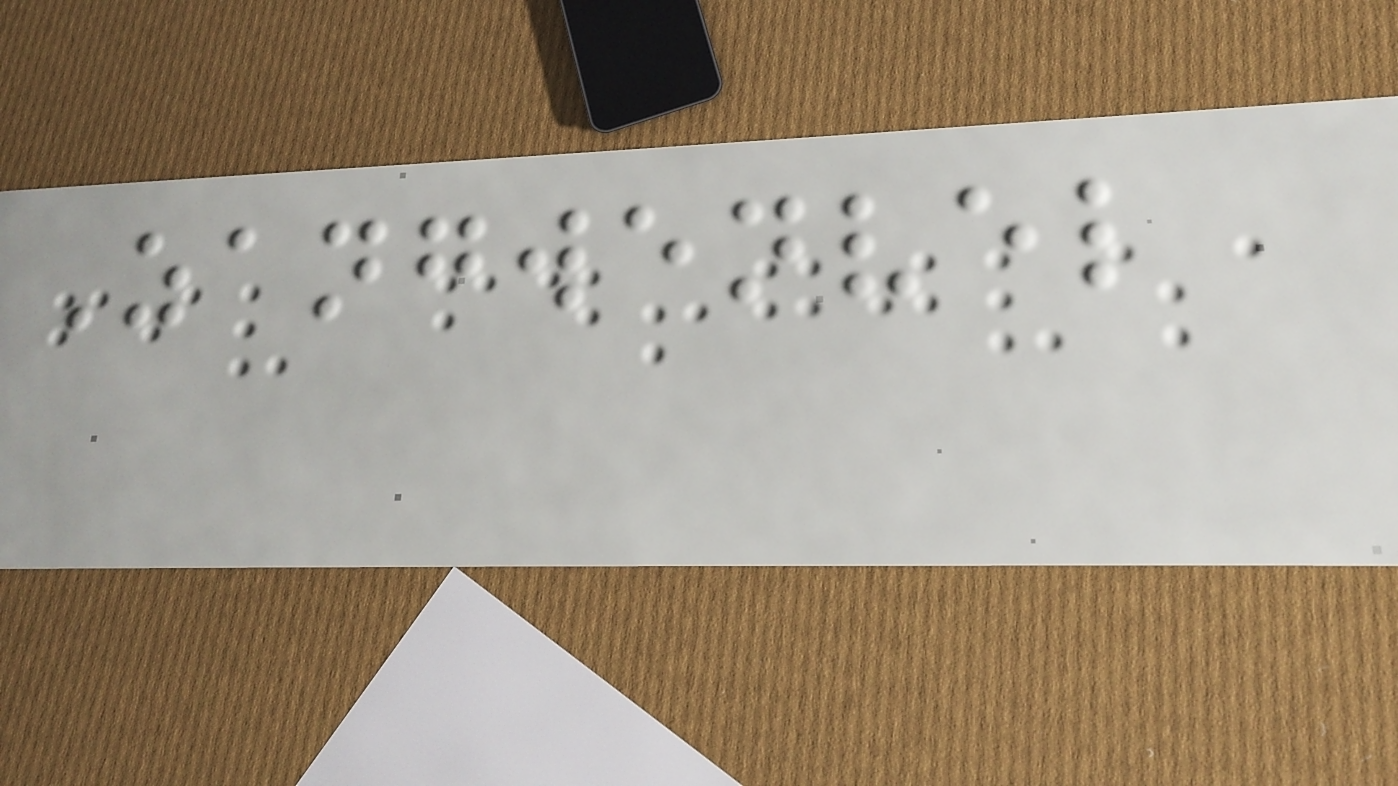Zangwenvel
